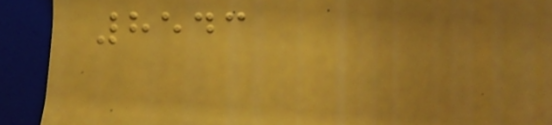8543
